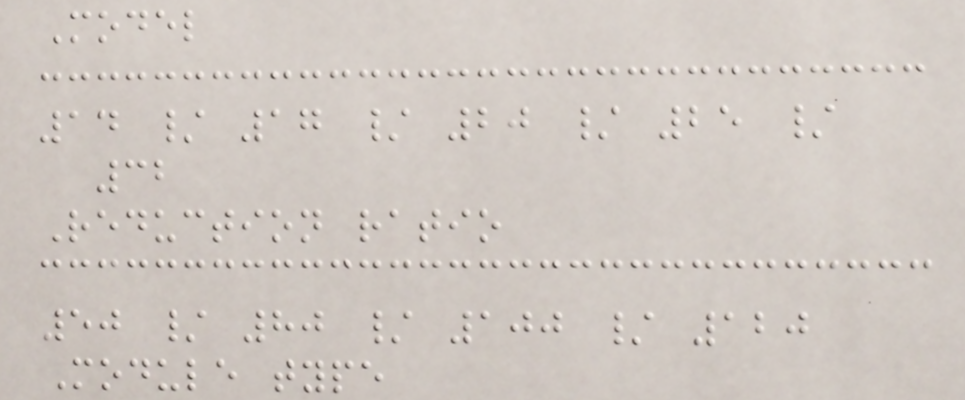Model
14 / 17 / 20 / 25 /
32
Reduction ratio
50 / 80 / 100 / 120
Module type
